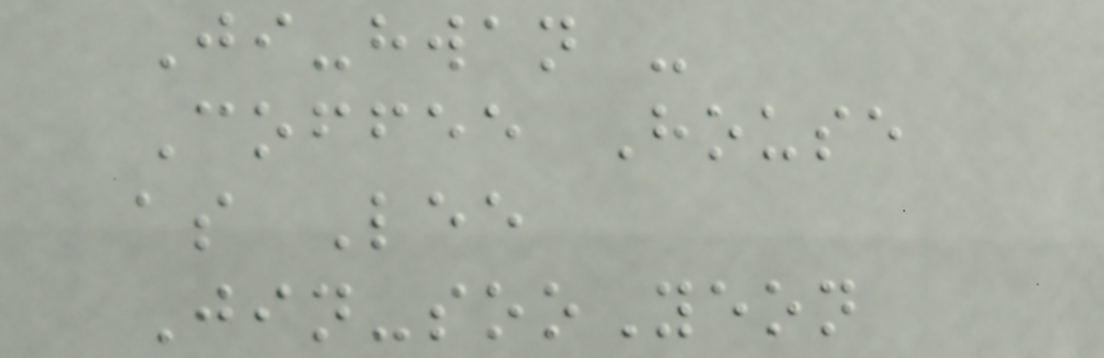Ji-hwan -
Coffee House
as Lee
Jin-sooYeon
